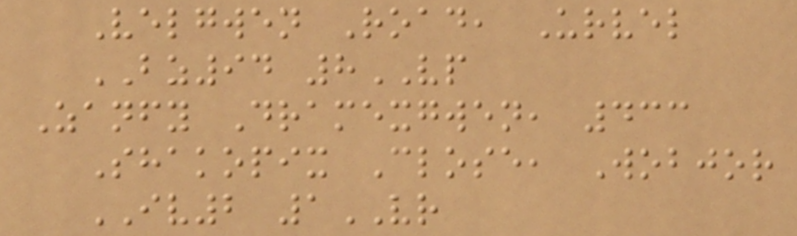Velgwen Road, Urvel
BZ94 8VP
Zanfy Dramexgwen, 433
Shakopix Close, Wobjor
IV2 1VR
